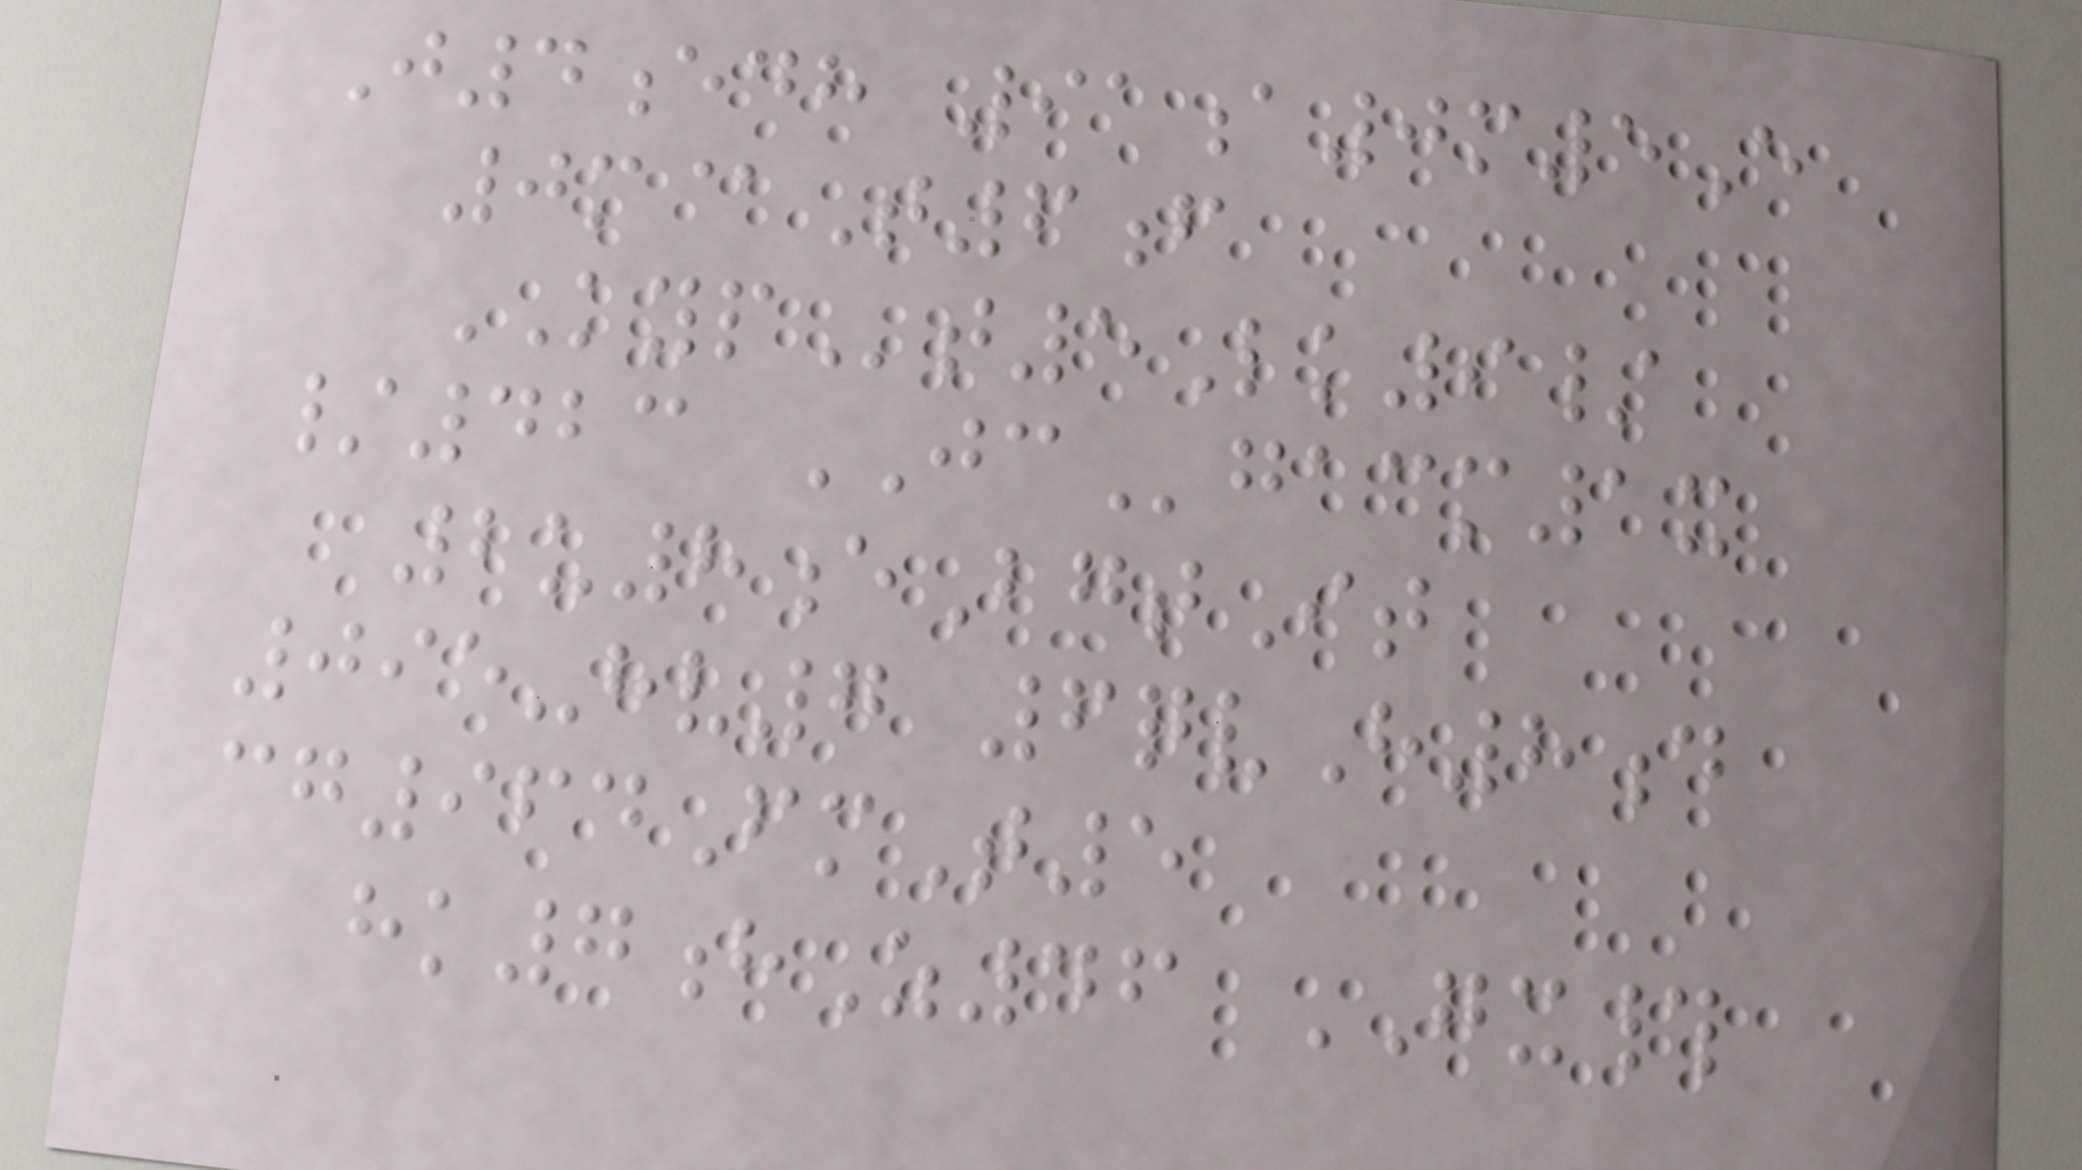J4edh 91a0m5E
0m@T6f
KYPt5Lk9/
/423 JCgacm1x
2u8eBgtIt
095-hv7 6qvH8d
cg964FmT5
hk7hZ46 GX#
